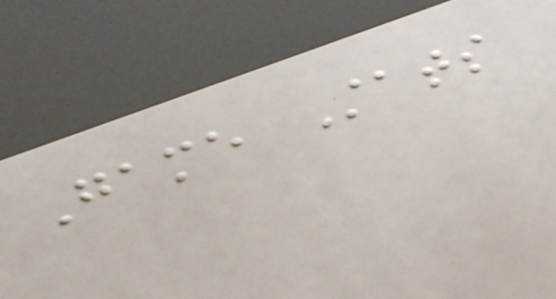Game Stats
